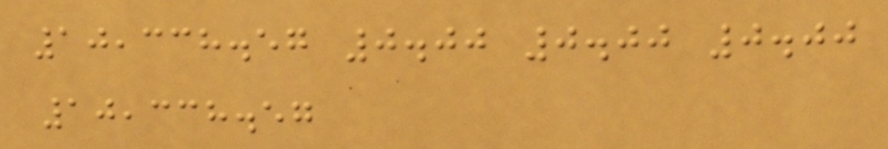10,338.57 0.00 0.00 0.00
10,338.57
